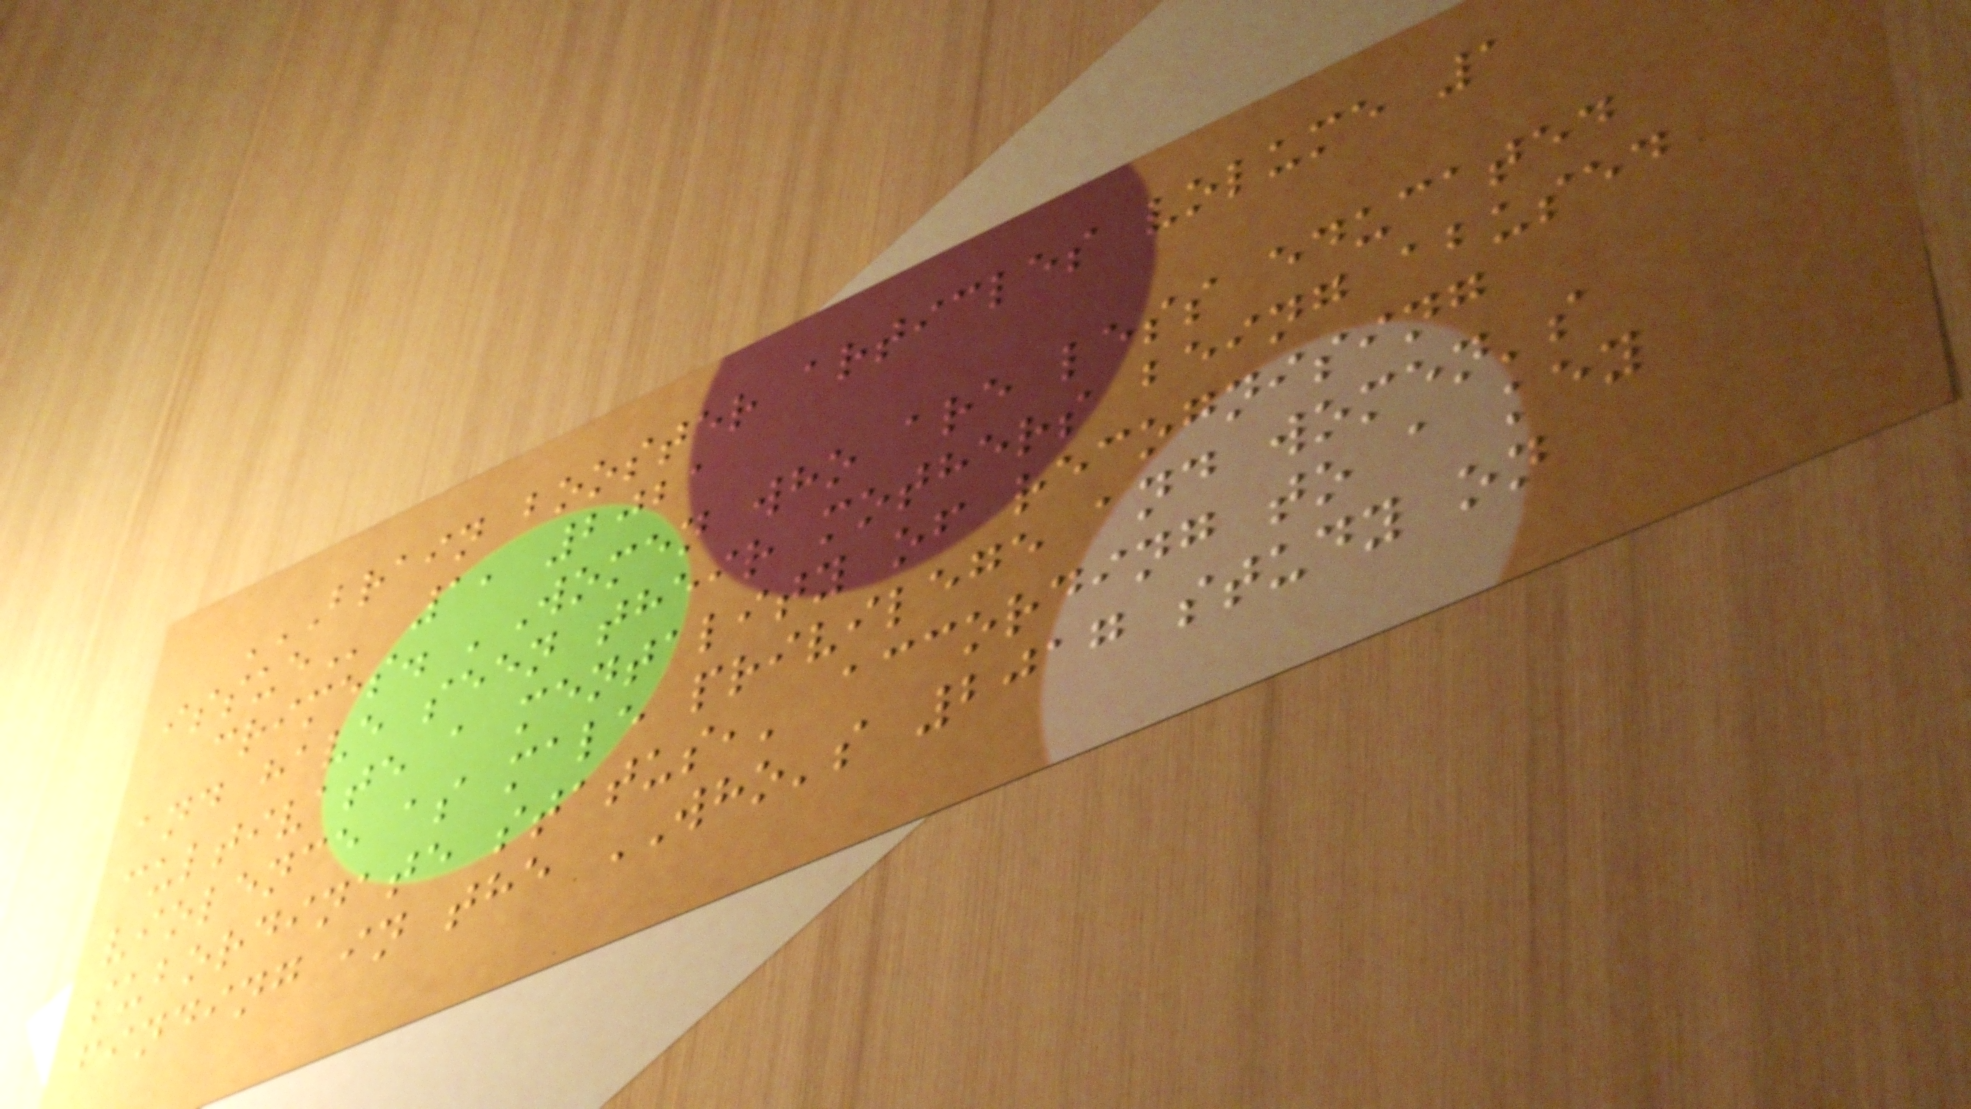BRAIN BOOSTER ARTICLES VOLUME 1
ISSUE 1, 2021
crimes. 'Women who are less educated
and have seen their mothers being abused
cultivate a mentality of recognising
violence as male privilege and women's
subordinate status,' according to a key
finding in the WHO's 2017 study on
